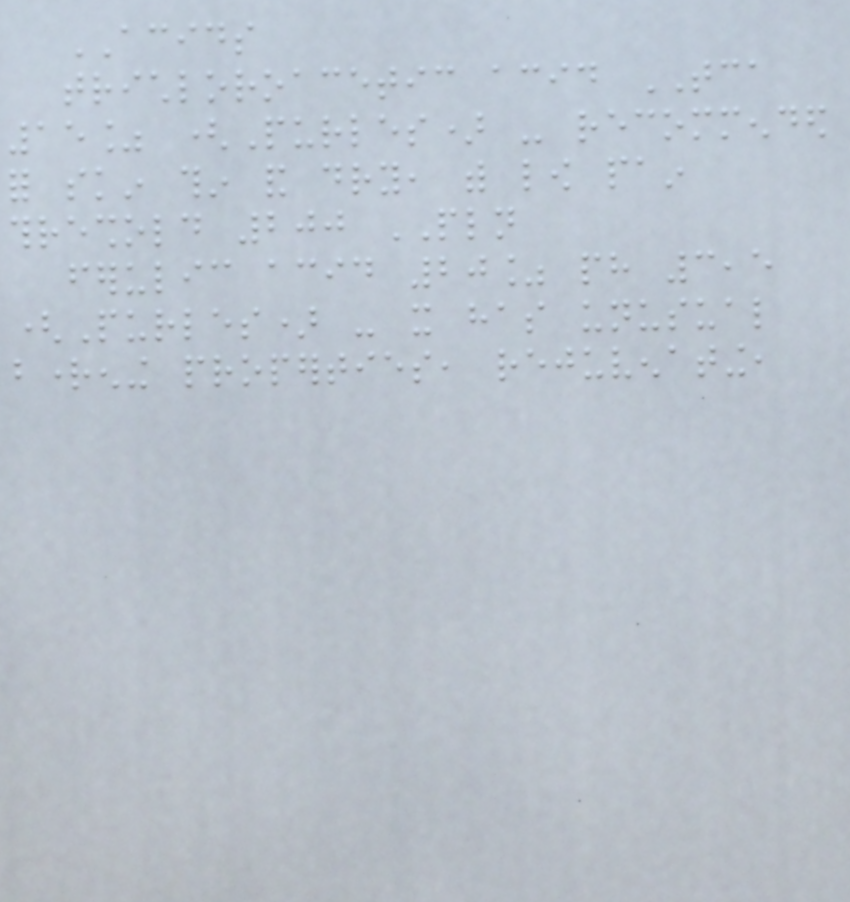ACIDS
trichloroacetic acid TCA
15% (Purles) - recommended
for skin thin and dry, with low pain
threshold 200 PLN
ferulic acid 20% ph 3,5
(Purles) - it has unusual
brightening properties, rejuvenating,
